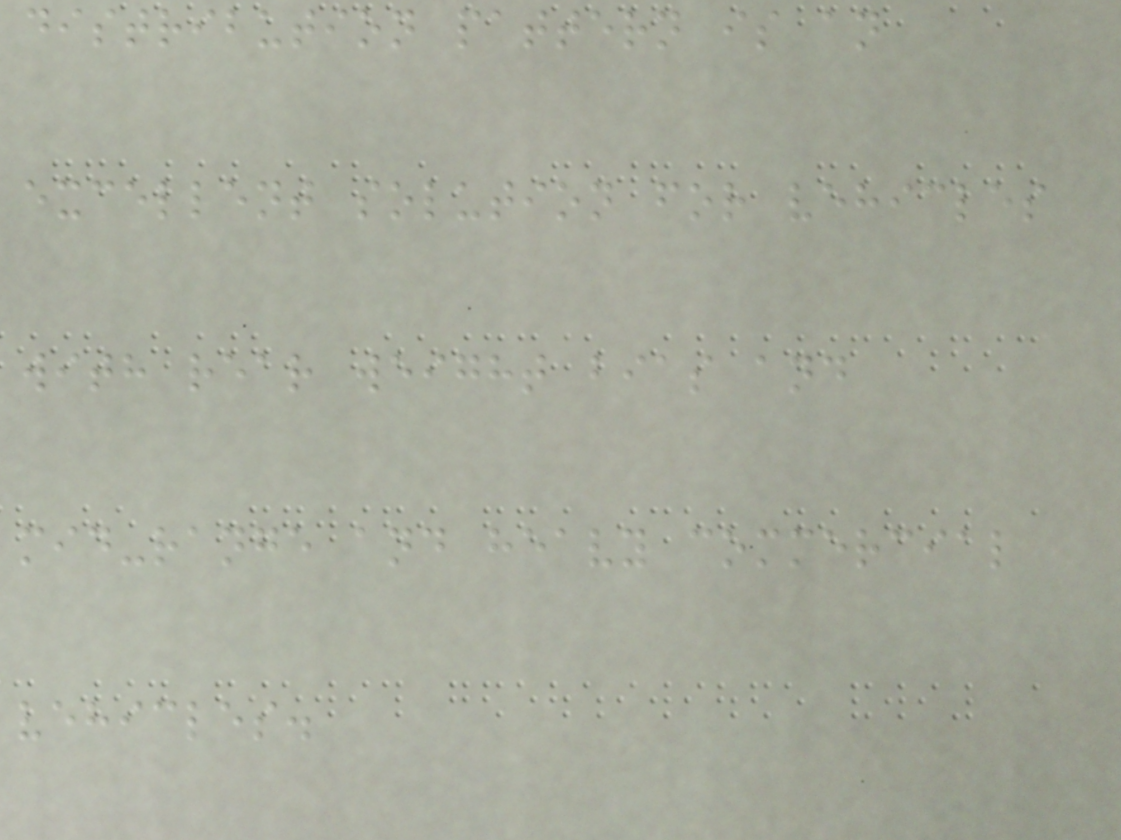distribution pattern is an
excellent solution for vehicles
with rear weight bias and
mid-range and heavy commercial
vehicles.
